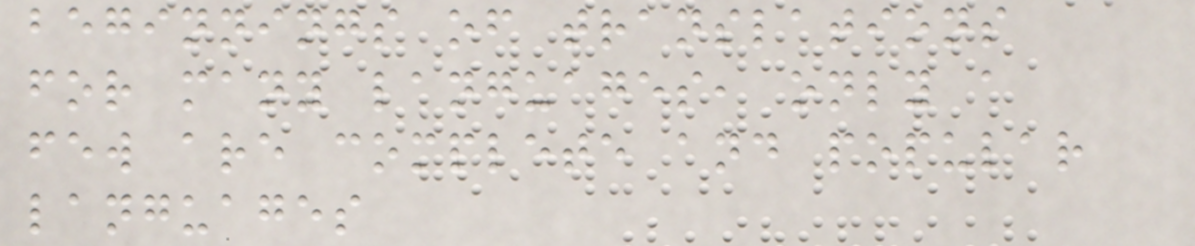beginnings of translations
for many languages, only a
few are complete and popular
languages
